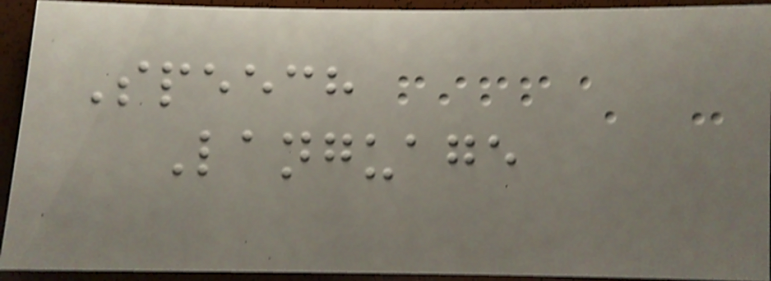Speech
Language
